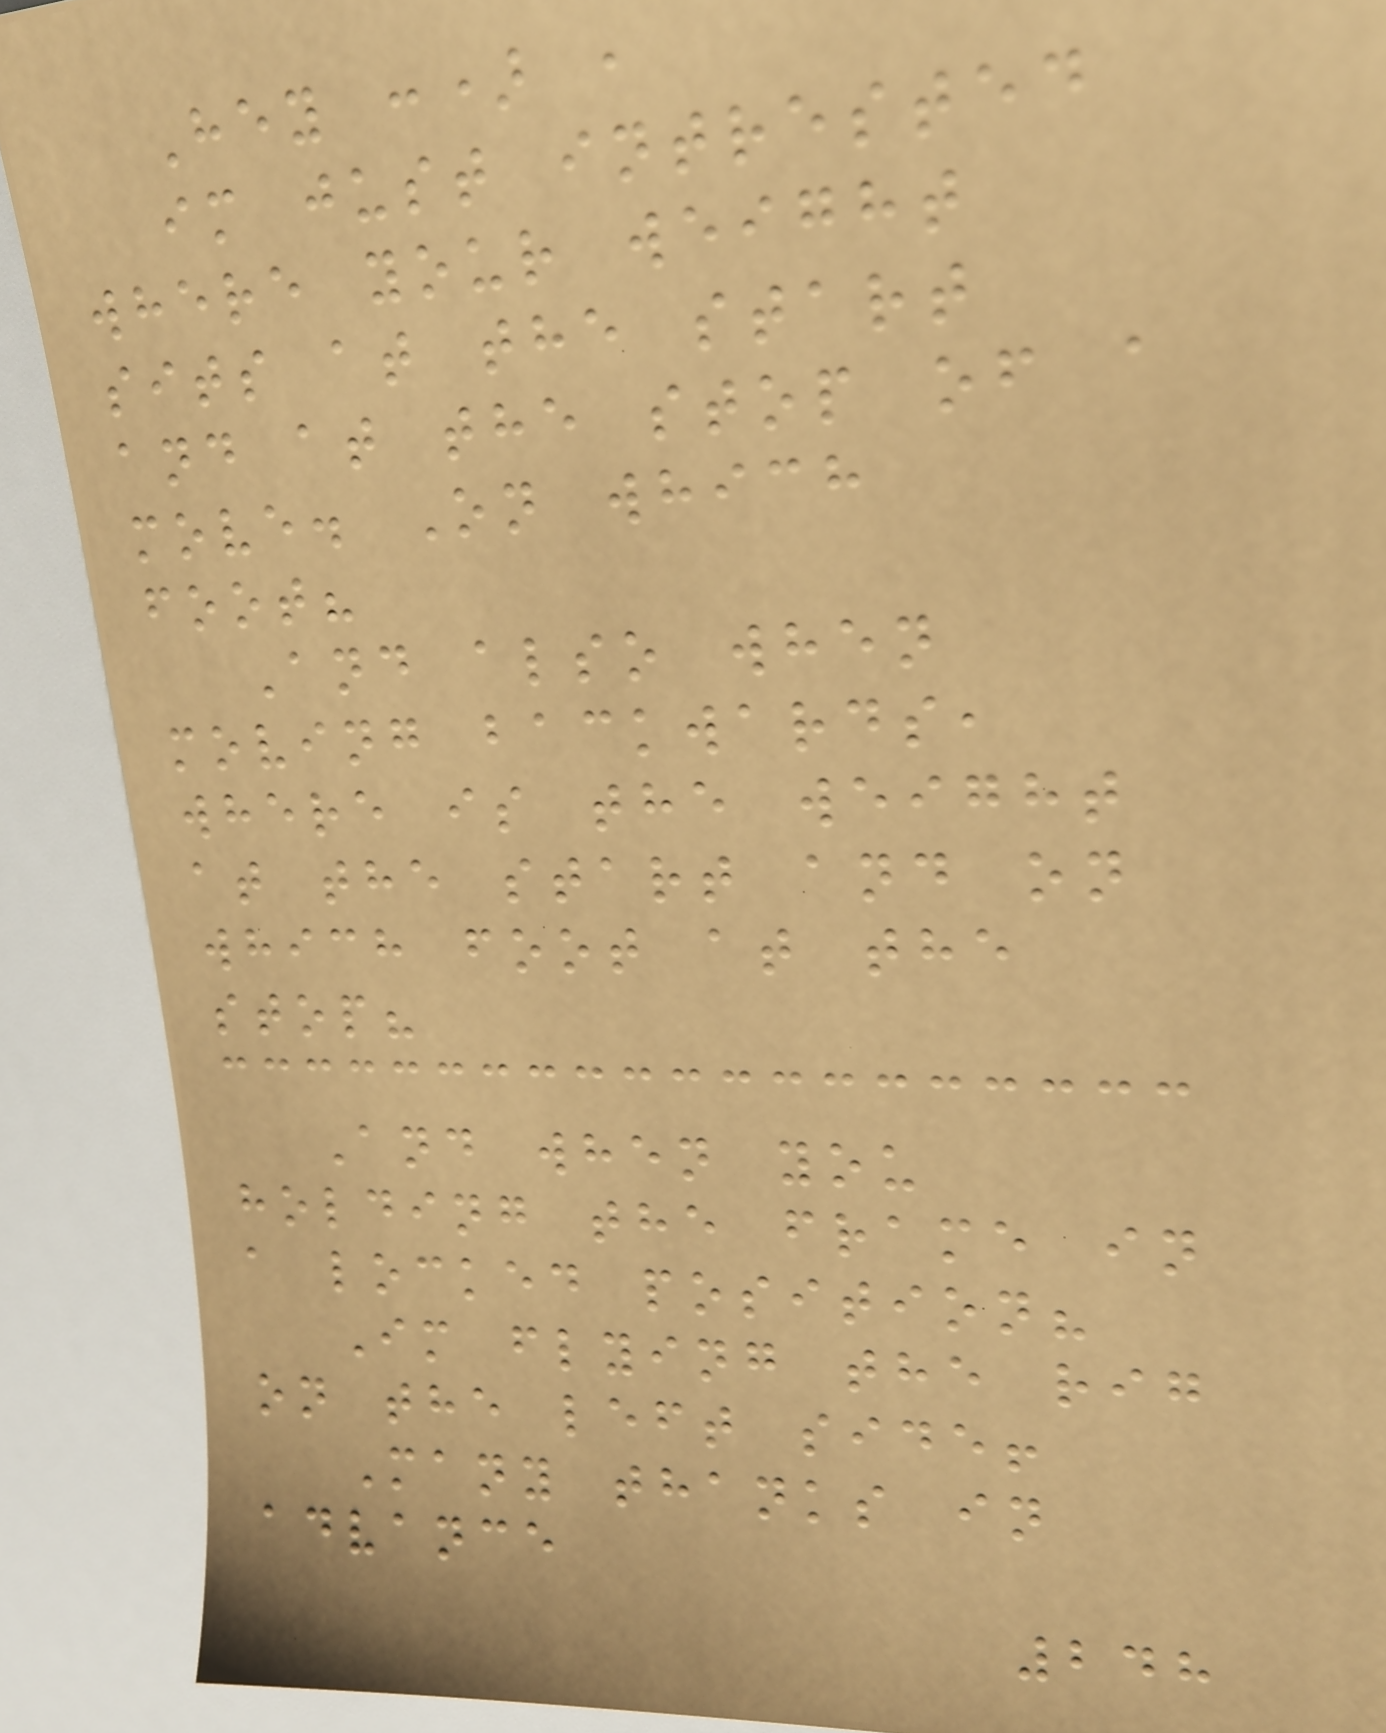Hey :) ,
im just intrested
where your weight
sits at the start
and at the stop of a
move. On which
foot?
And also when
moving backwards,
where is the weight
at the start and on
which foot at the
stop?
And when you
holding the frame in
a locked position?
Im flying the rig
on the left side!
Many thanks in
advance
248
